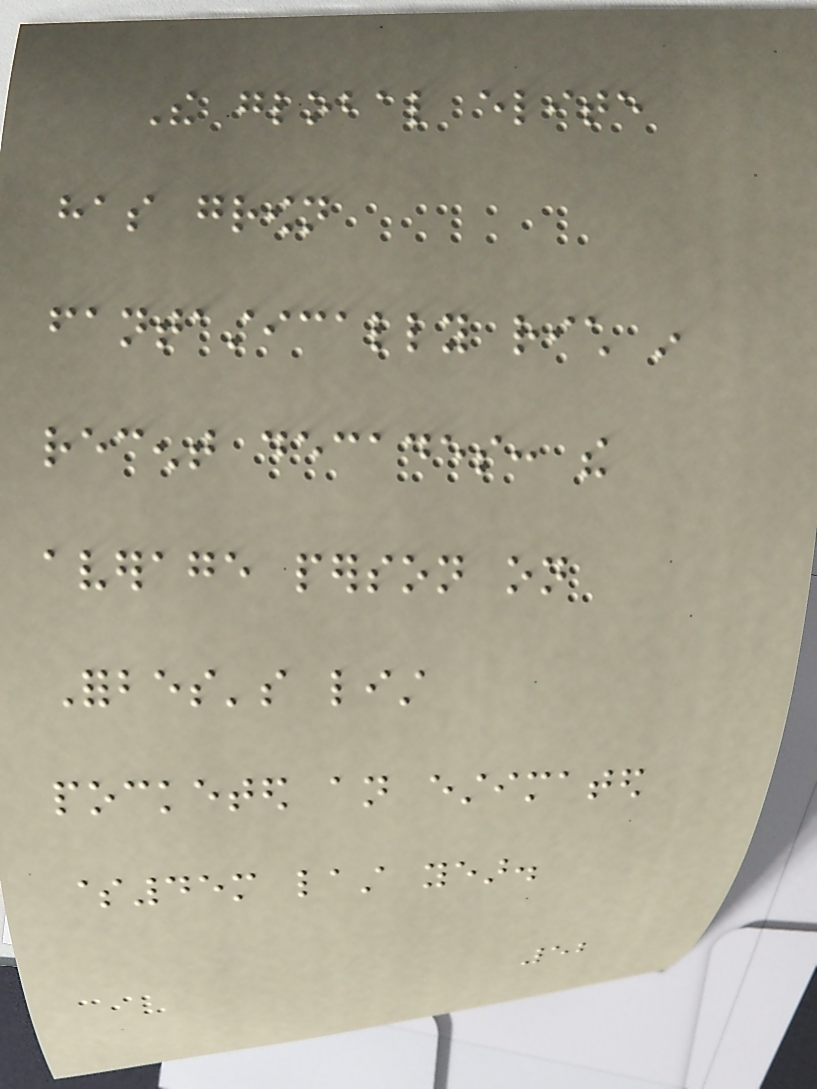The global elite
has grown
fantastically rich in
recent decades: the
average person on
Forbes's list
pocketed an estimated
$45m last year.
52
